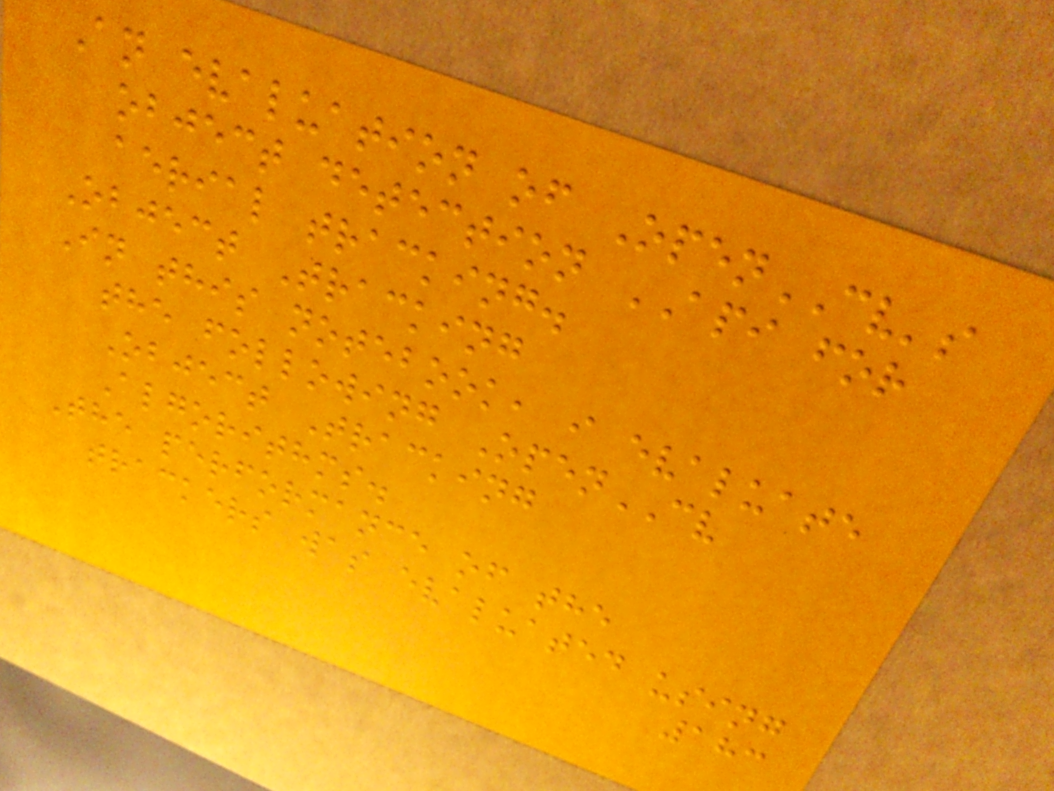An evaluation of OpenCV's
object detection API for
aerial tracking.
Object Tracking
In this notebook, i evaluate
the following OpenCV
Object Tracking
Algorithms.
The performance of the
trackers was evaluated using
183
